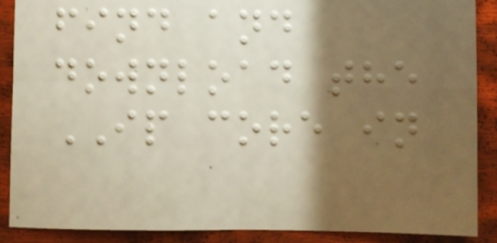find and
download the
IP core in
